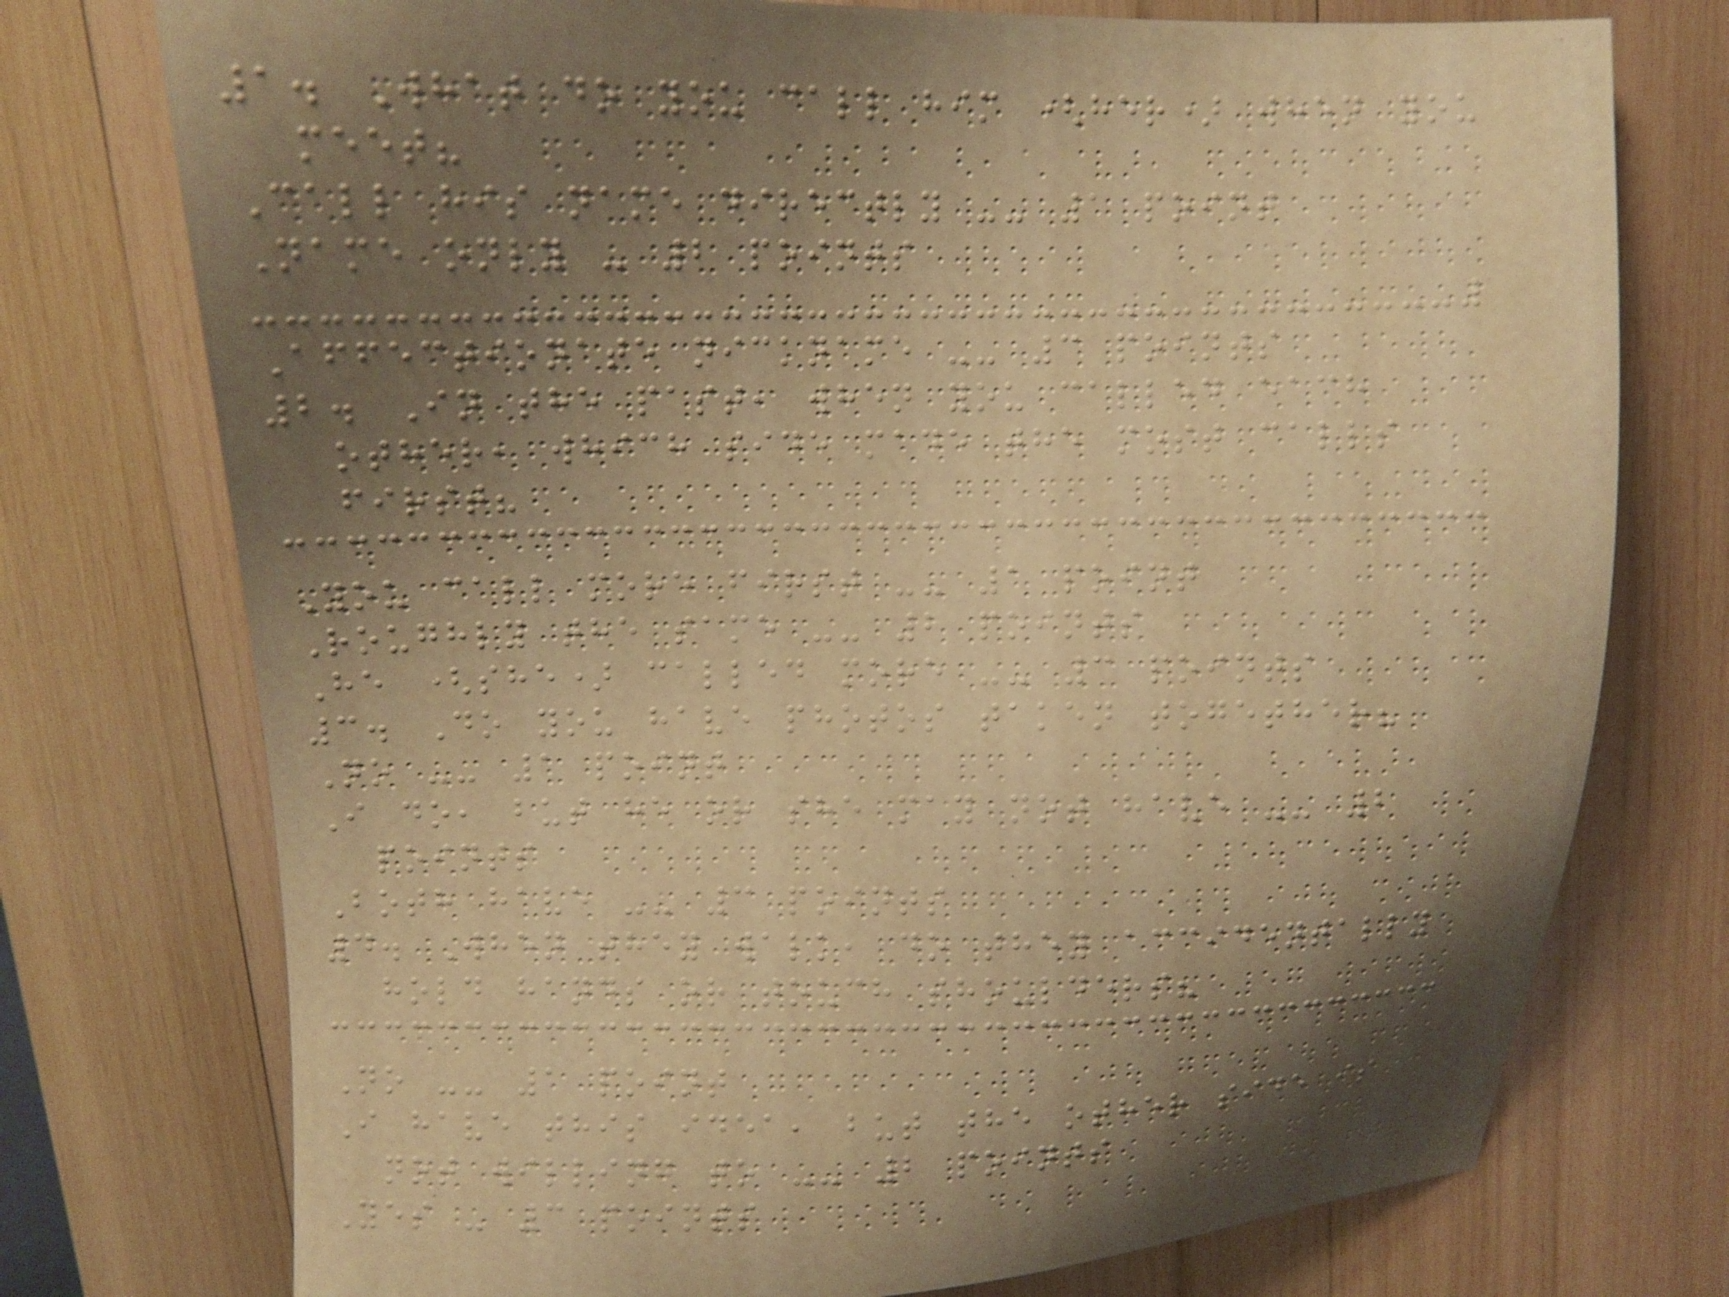1. What do you call him (her) when you
meet?
Call his name directly -- 1 point
Name only - 2 points
Affectionate nickname -- 3 points
2. In the past, when you called each
other, which side made the most calls
first?
You call more first -- 1 point
Roughly the same -- 2 points
He (she) called more -- 3 points
3. Do you have photos taken together?
No -- 1 point
I do, but he or she may not have -- 2
points
Both have -- 3 points
4. When they walk, do they accidentally
hold hands or touch shoulders?
No -- 1 point
I have this idea, but the other side is
not willing to -- 2 points
Yes - 3 points
